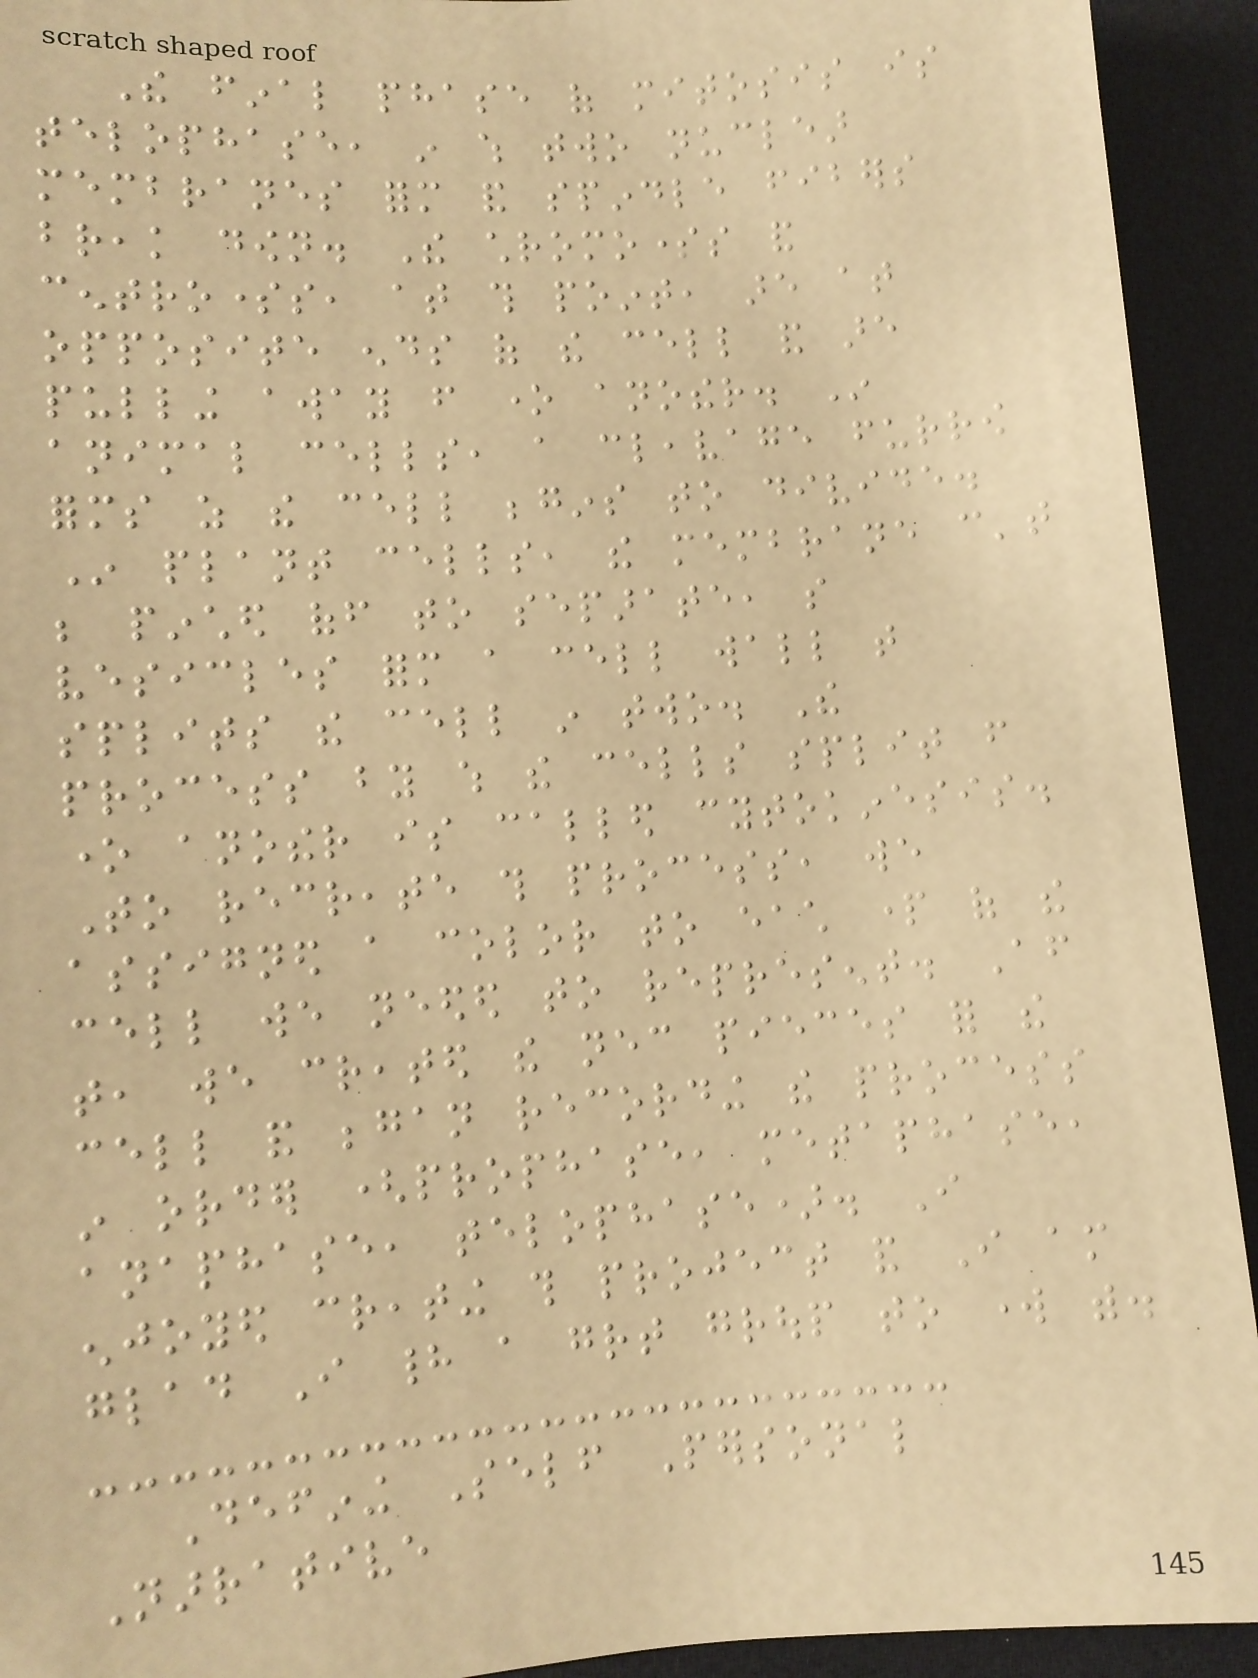The final phase of mitosis is
telophase, in which two nuclear
membranes form and spindle fibers
break down. The chromosomes and
centrosomes, at this point, are at
opposite ends of the cell and are
pulling away from one another. In
animal cells, a cleavage furrow
forms as the cell begins to divide.
In plant cells, the membrane can't
be pinched off to separate, so
vesicles form a cell wall that
splits the cell in two. The
process by which the cells split from
one another is called cytokinesis.
To recreate this process, we
assigned a color to each part of the
cell we needed to represent. After
that, we created the necessary pieces for the
cell and began recording the process
in order (prophase, metaphase,
anaphase, telophase). I
enjoyed creating this project and I am
glad I had a great group to work with.
Defining Self Personal
Narrative
